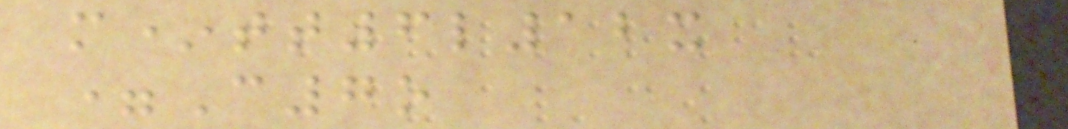m*tt6l12x
=C7o
